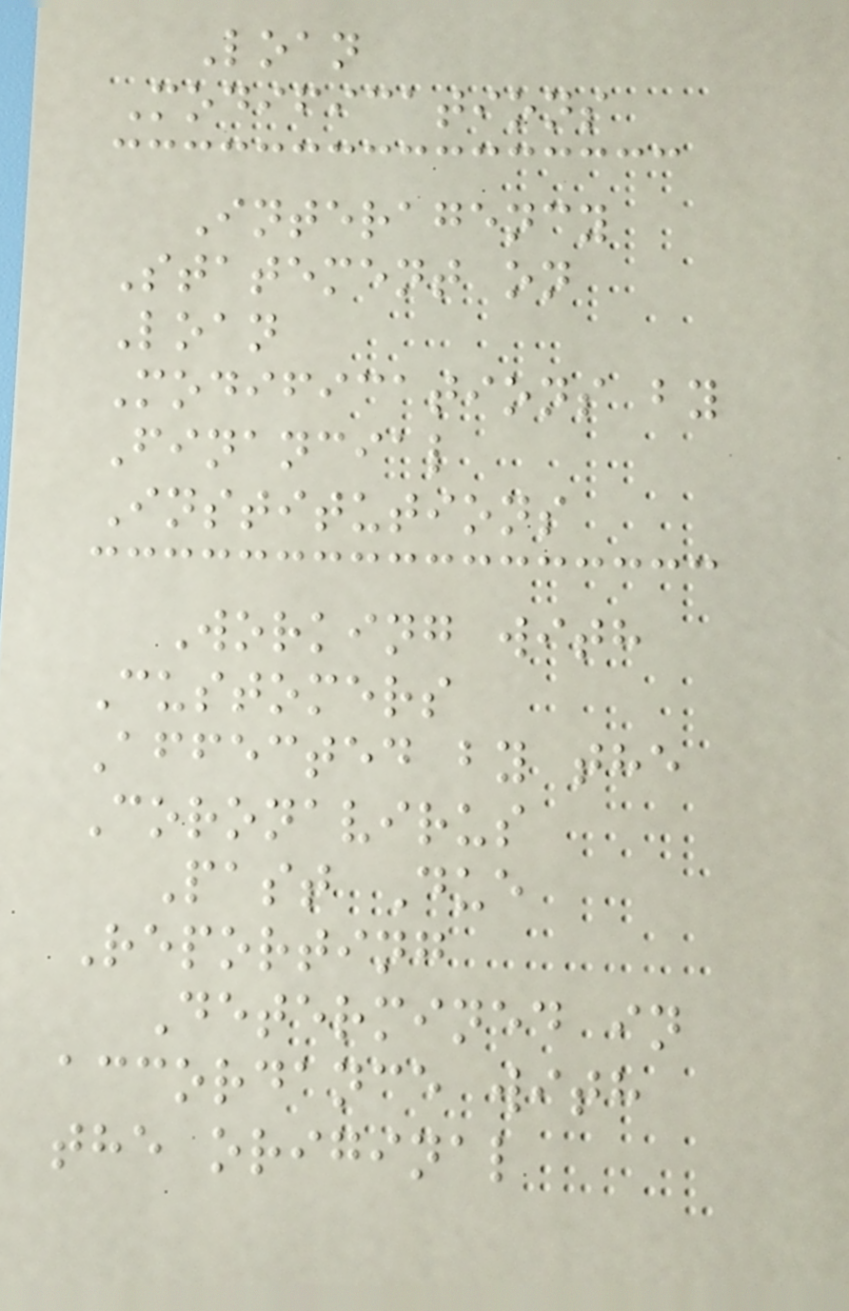Loan
Modifications
Interagency
Statement on
Loan
Modifications by
Financial
Institutions
Working with
Customers
Affected by the
Coronavirus
Past Due
Reporting
Determined in
accordance with
the original
